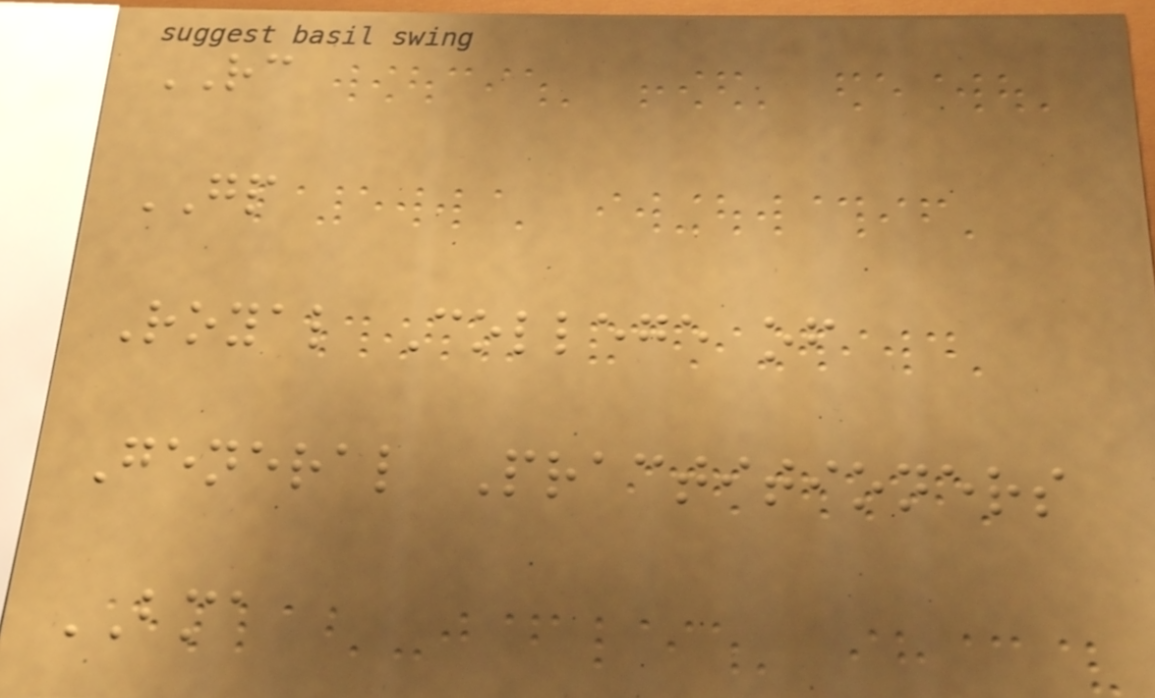RC
GP
Royal College of
General Practitioners
BMA
